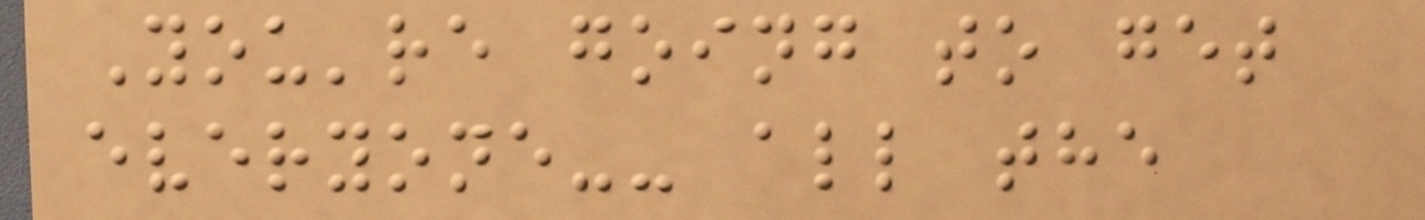You're going to get
everyone-- all the
